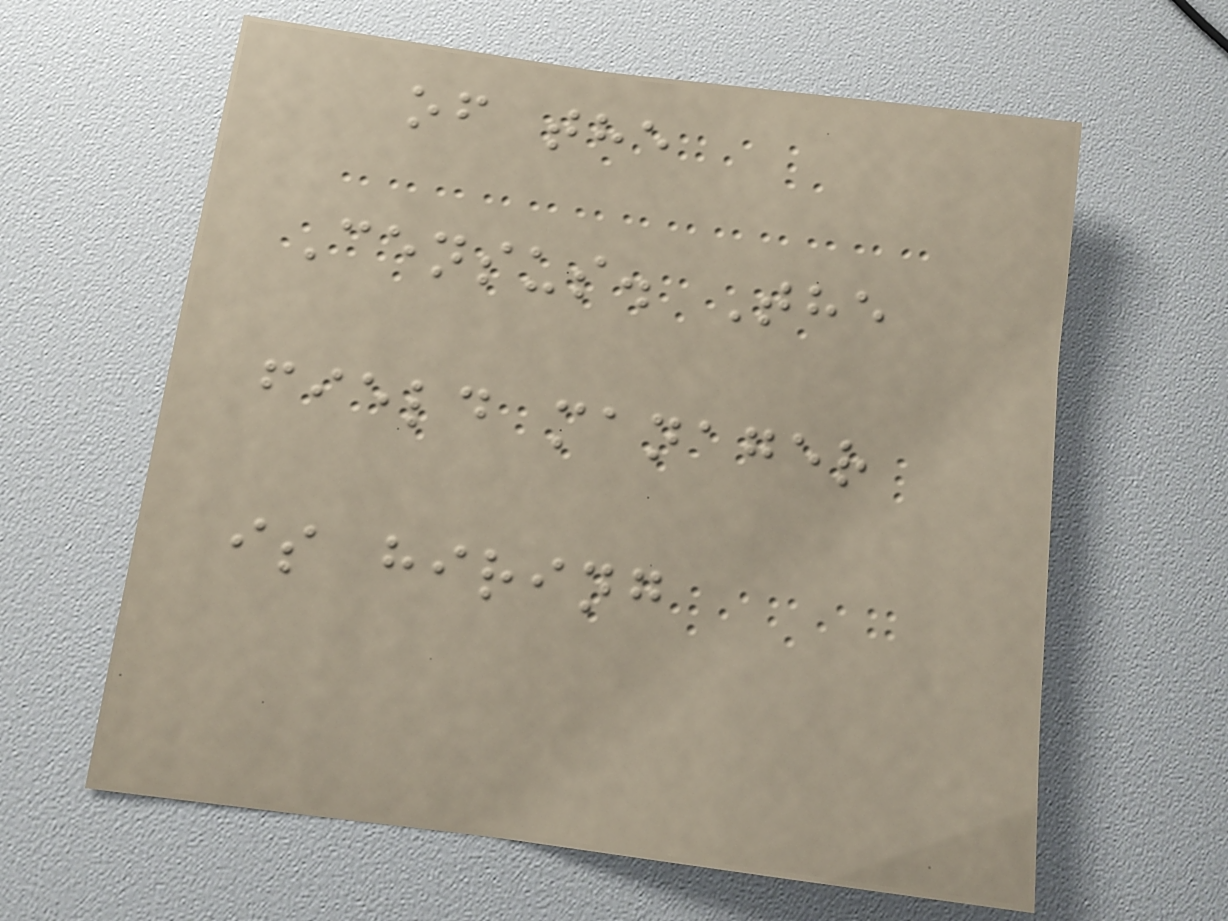of the
Census. The
field manager
is hiring
